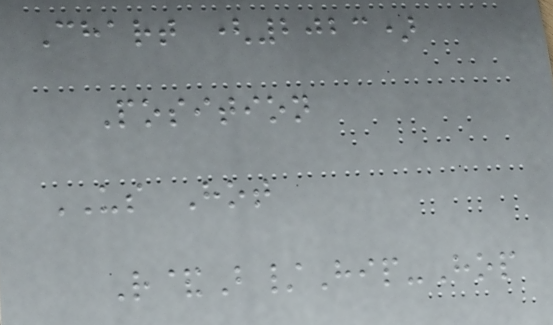Chart (2023)
Position
US Hot
R&B/Hip-Hop
